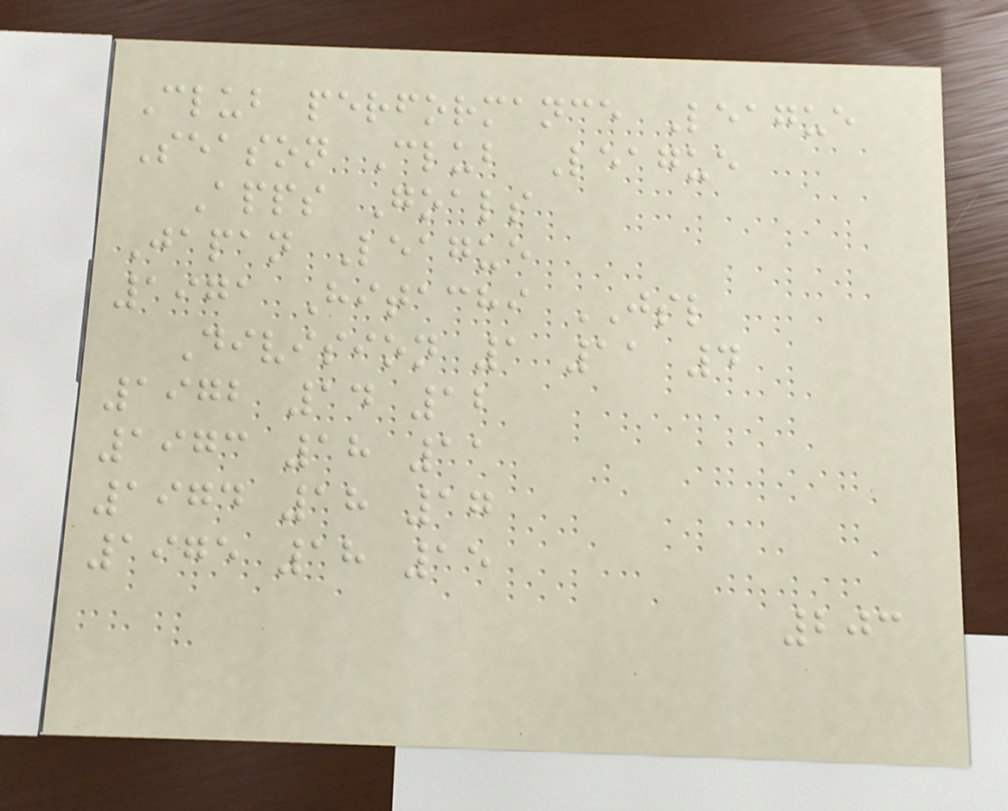Club performance League
Season Club League
Apps Goals
Japan League
1971 Hitachi JSL
Division 1 11 4
1972 14 12
1973 18 11
1974 18 17
1975 18 15
203
